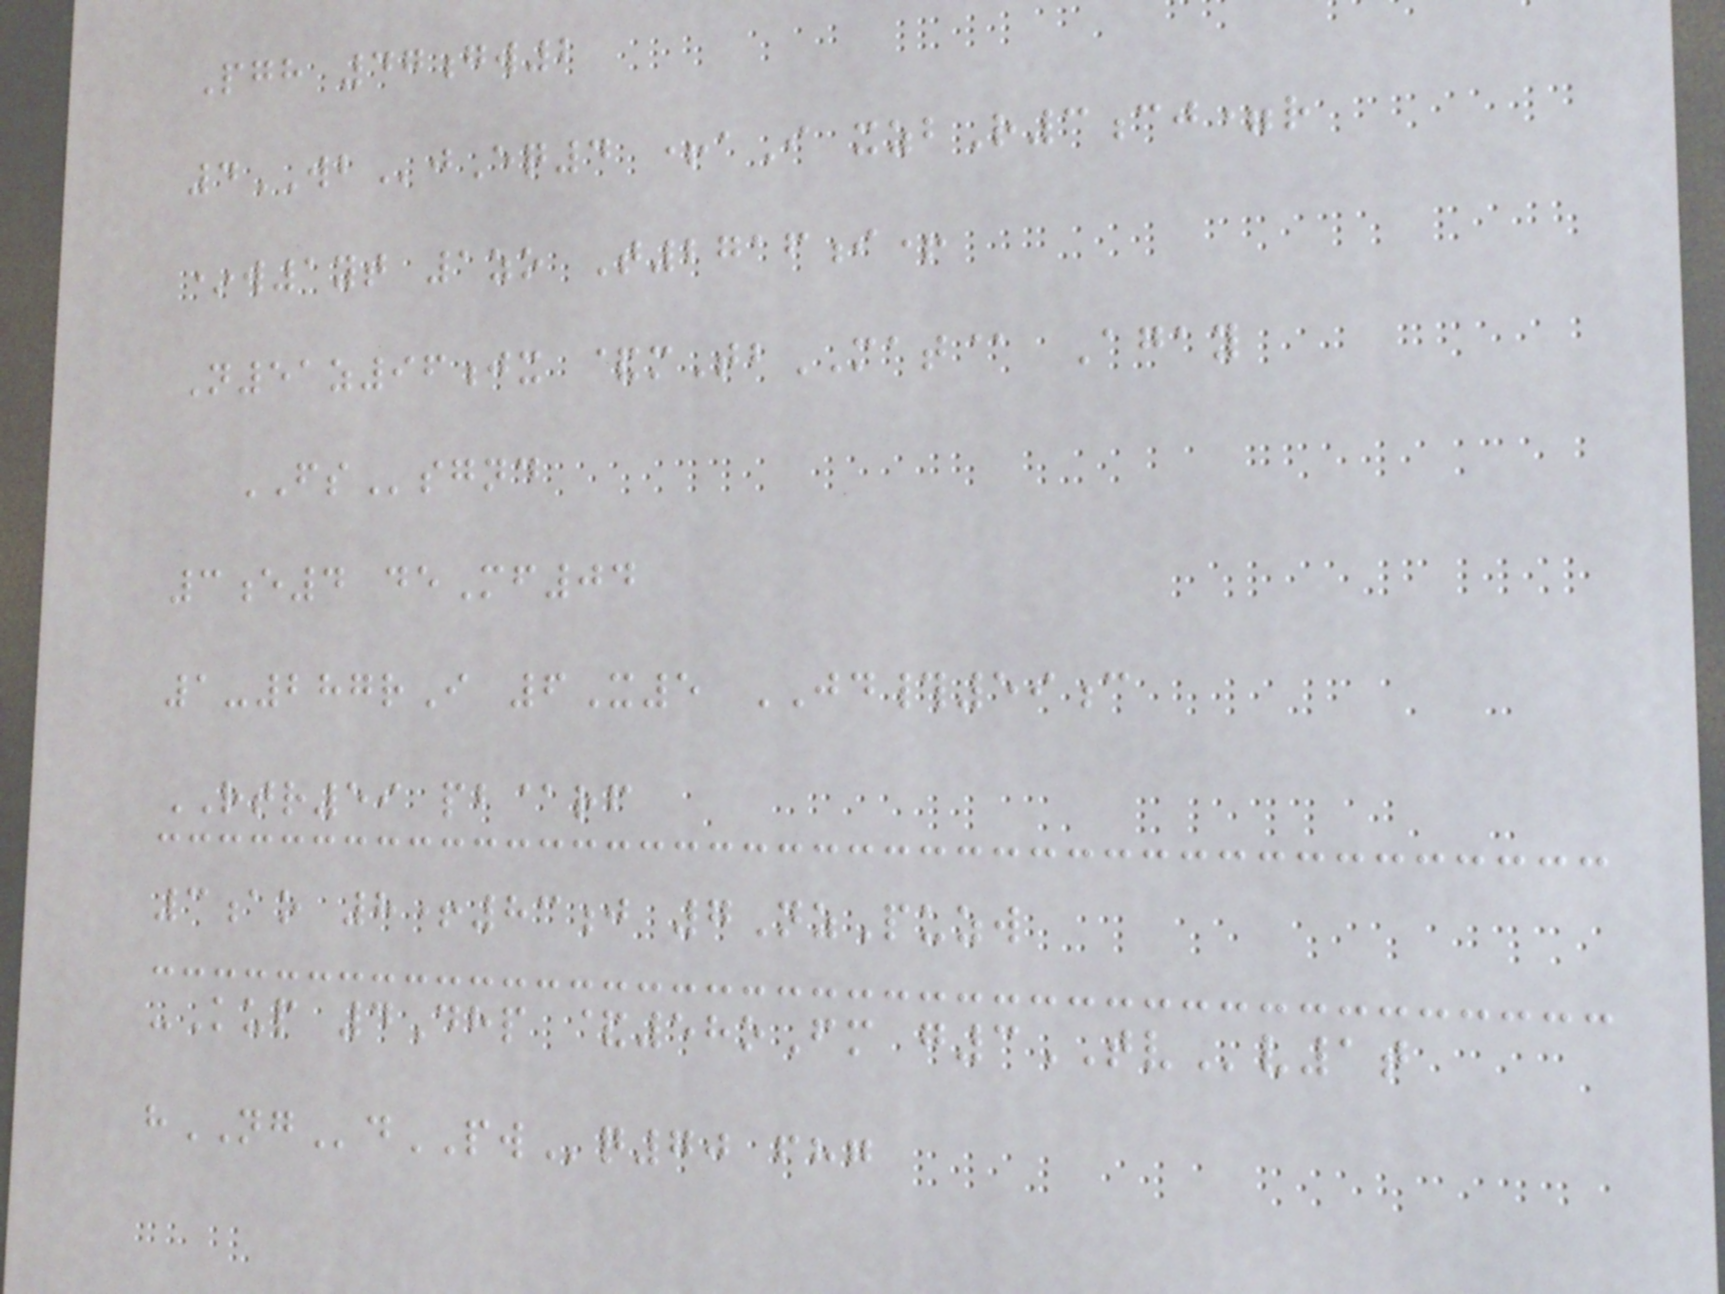Pgh 47gw2
4WBjEq4 +aI xzbR3cj=r
*w1yt 1zo T2716i+
N51z96jx &mTbMAT@ Agay
FSsgnd
3e4 deMf04
1-287rI 6X5 JD#59c
RTR59 pb@rf
3ao 8+83j 7NzPuzw
-Kup 4Dhp &58oFm g3TVv1t
hNGdPWq70 fhg
